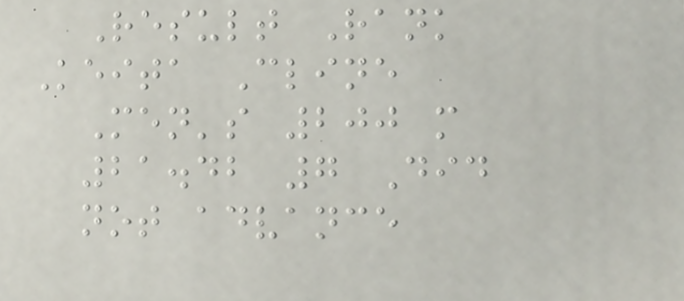Result Rank
Keita Cline
Men's 200 m
21.42 7 Did
not advance
